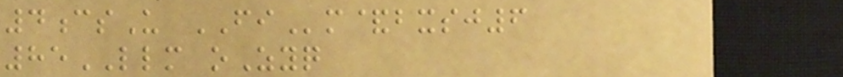4csU FIm&bxsj6
85LLM oZyq
